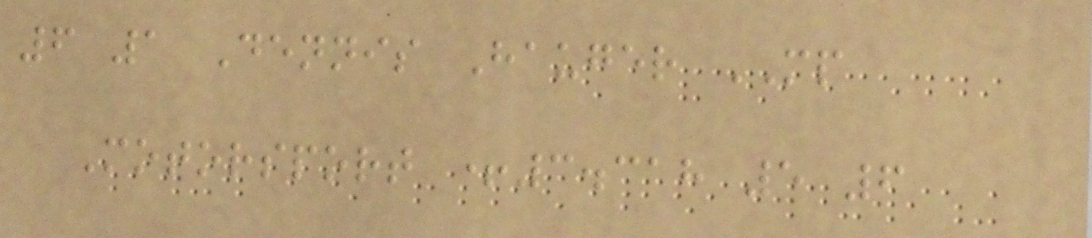6 1 Dennis Hauger MP
Motorsport +3.318 5 6
